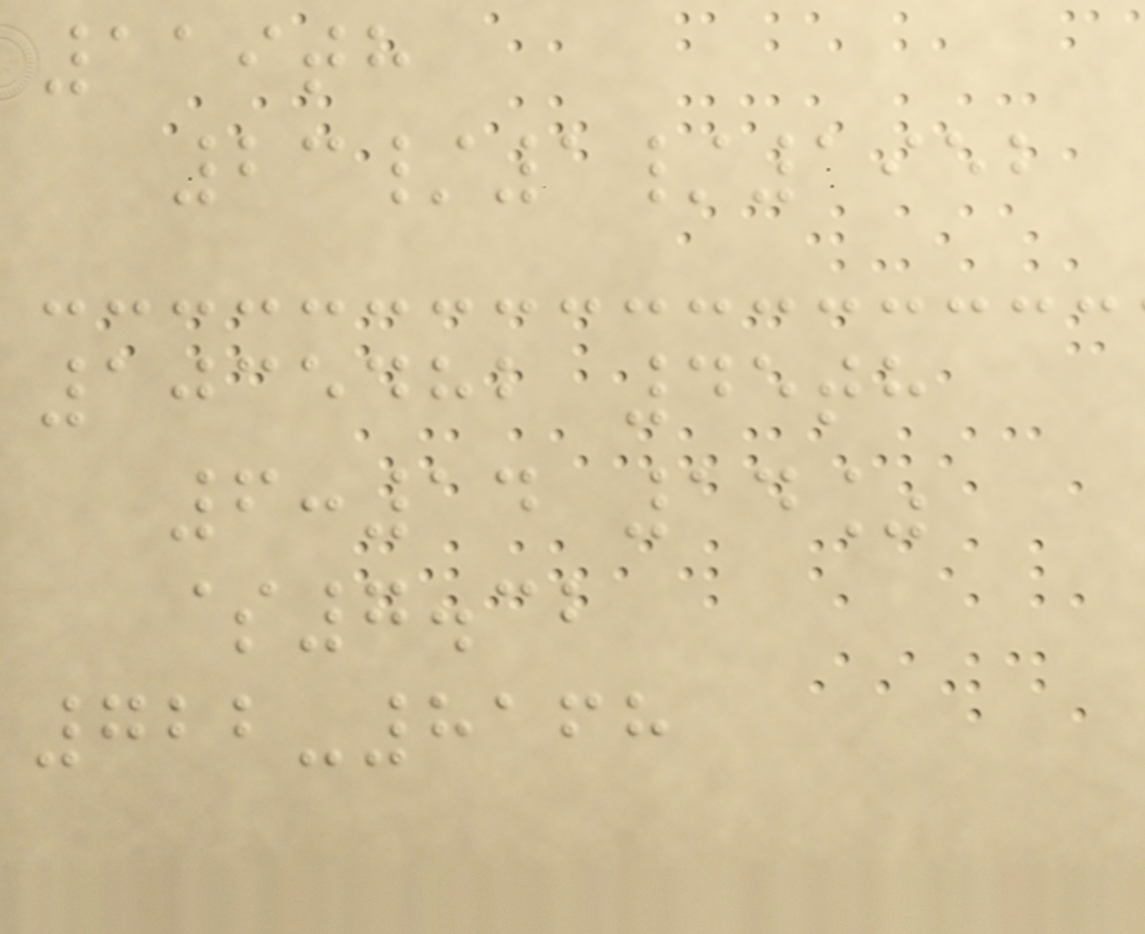119th
23/1/1952
1035482 45th
6:14 14%
$7.32
722-8168
